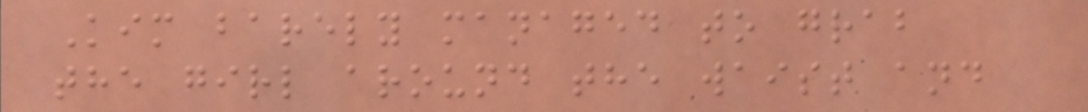Kim barely managed to grab
the girl around the waist and
